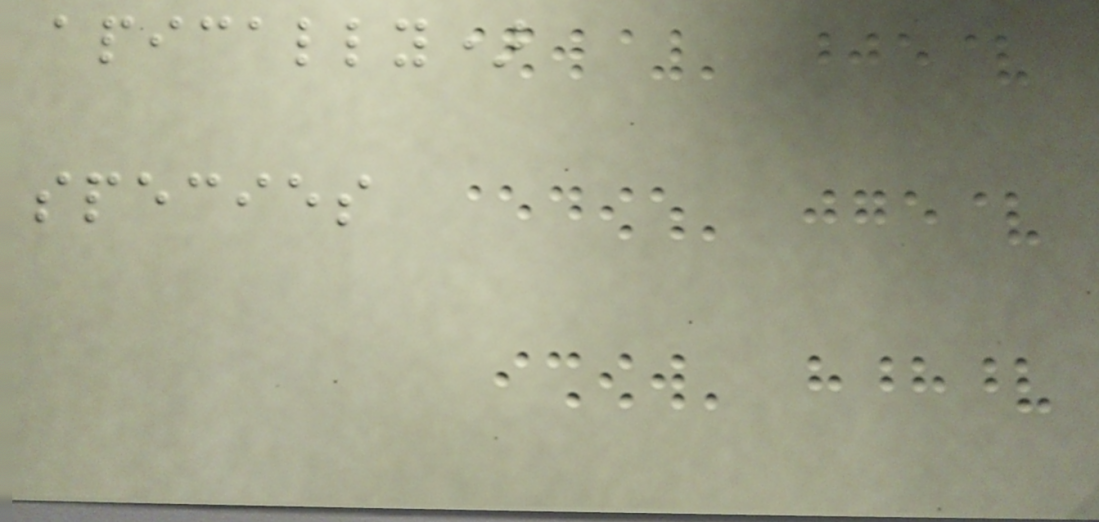apically)
species
